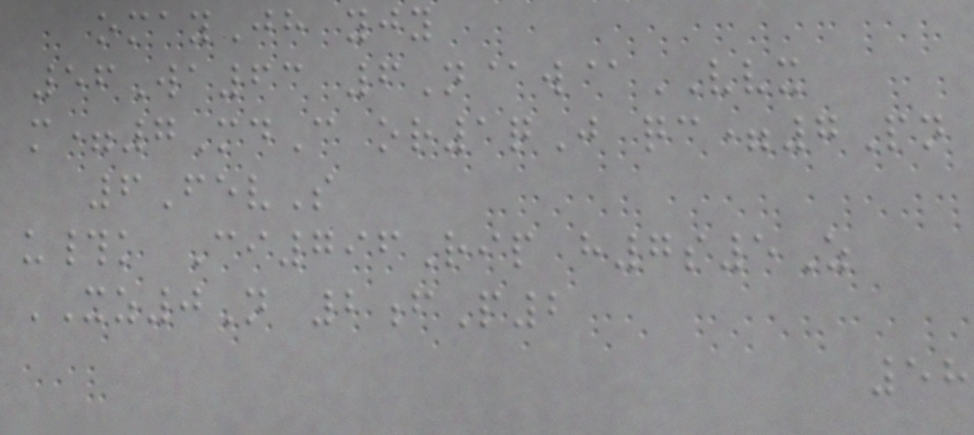omayJh yjy
56Wa63 6N@w@VVX
m=7MdC or1qJ qc=7Pn
6FevS
u#k Ci796Rip h7s5Z
XZ0N 2fP2
58
